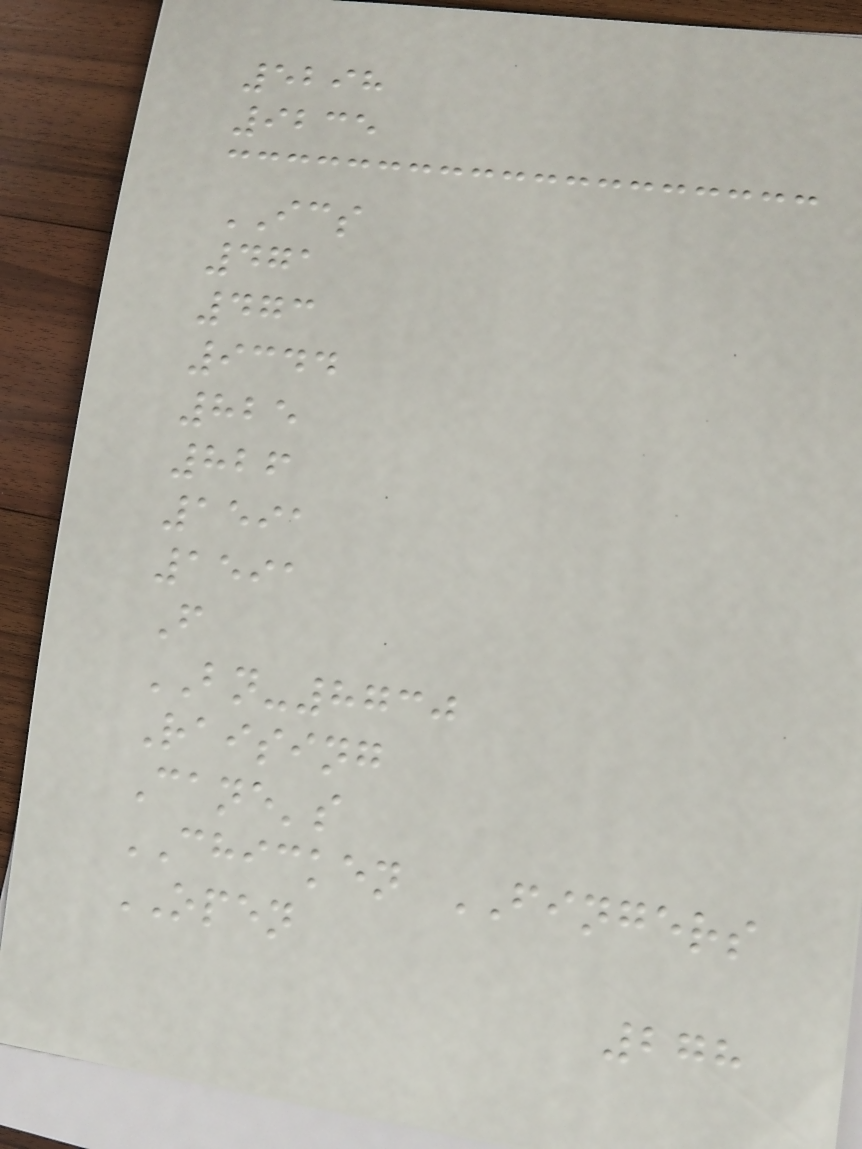5298
9235
ICS
471
473
9344
825
826
1591
1591
F
BN-8730
Raising
Cane's
CHICKEN FINGERS
OPEN
278
